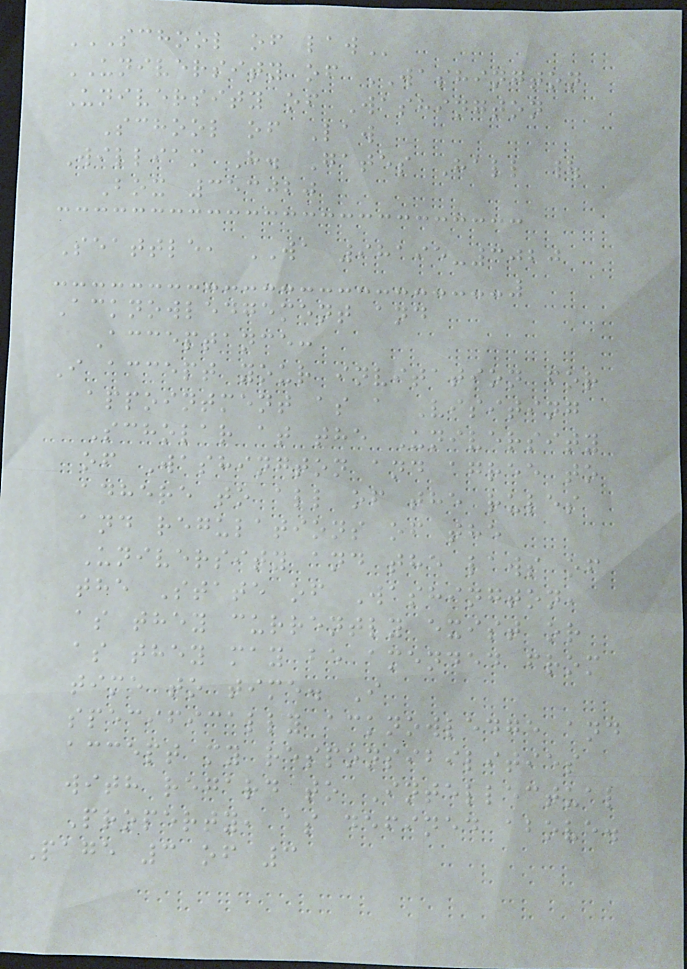SCHOOL OF LAW
UNIVERSITY of WASHINGTON
University of Washington
School of Law
William H. Gates Hall |
Box 353020
Seattle, WA 98195-3020
Acknowledgement and
Acceptance:
I accept your invitation for
appointment as a Visiting
Scholar at the University
of Washington and agree to
adhere to all of the rules
and regulations of the
University and the laws of
the State of Washington,
as they currently exist or
as they may be amended from
time to time. I
specifically acknowledge and
accept my responsibilities
with regard to Intellectual
Property, as defined above.
Page 3 of 3
